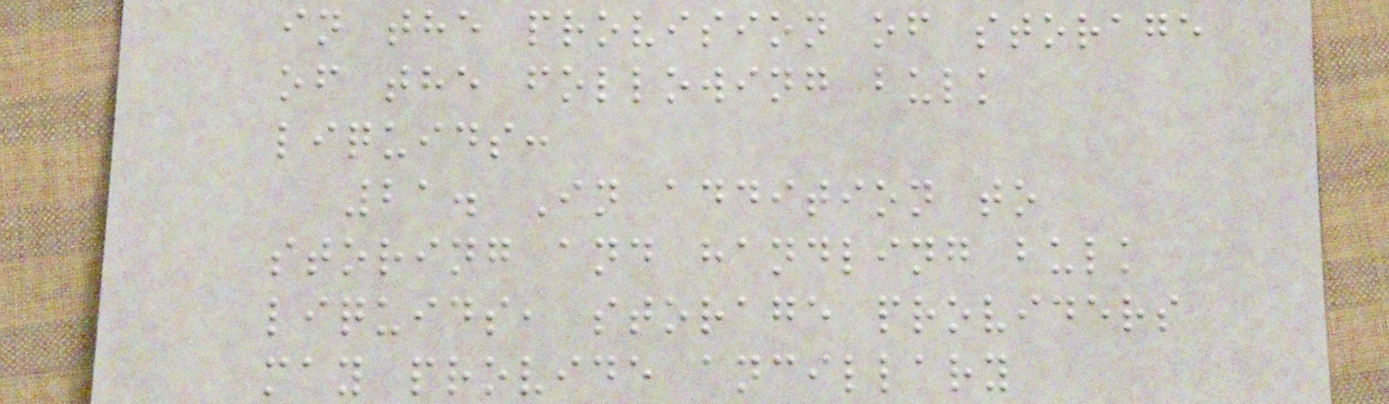in the provision of storage
of the following bulk
liquids:
21. In addition to
storing and handling bulk
liquids, storage providers
may provide ancillary
